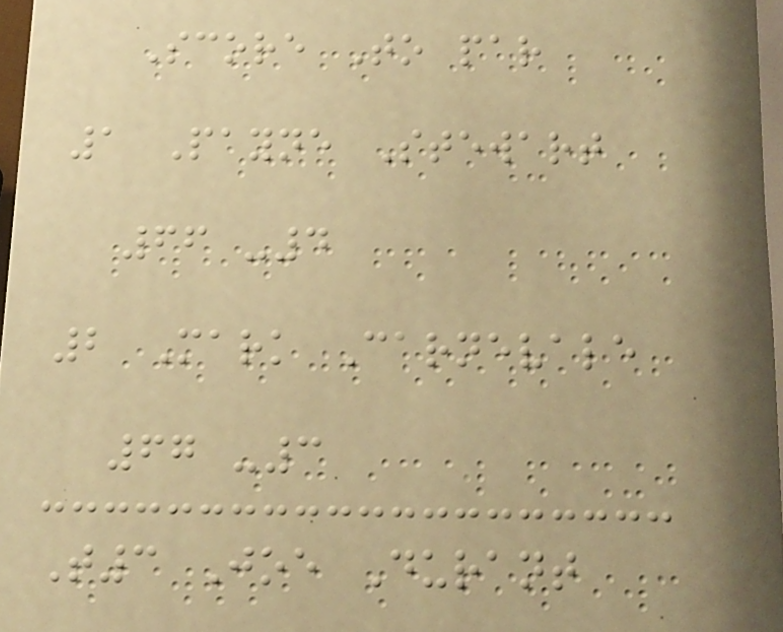Score To par
1 Payne Stewart
66 -4
2 Mark Carnevale
67 -3
T3 Joe Durant
